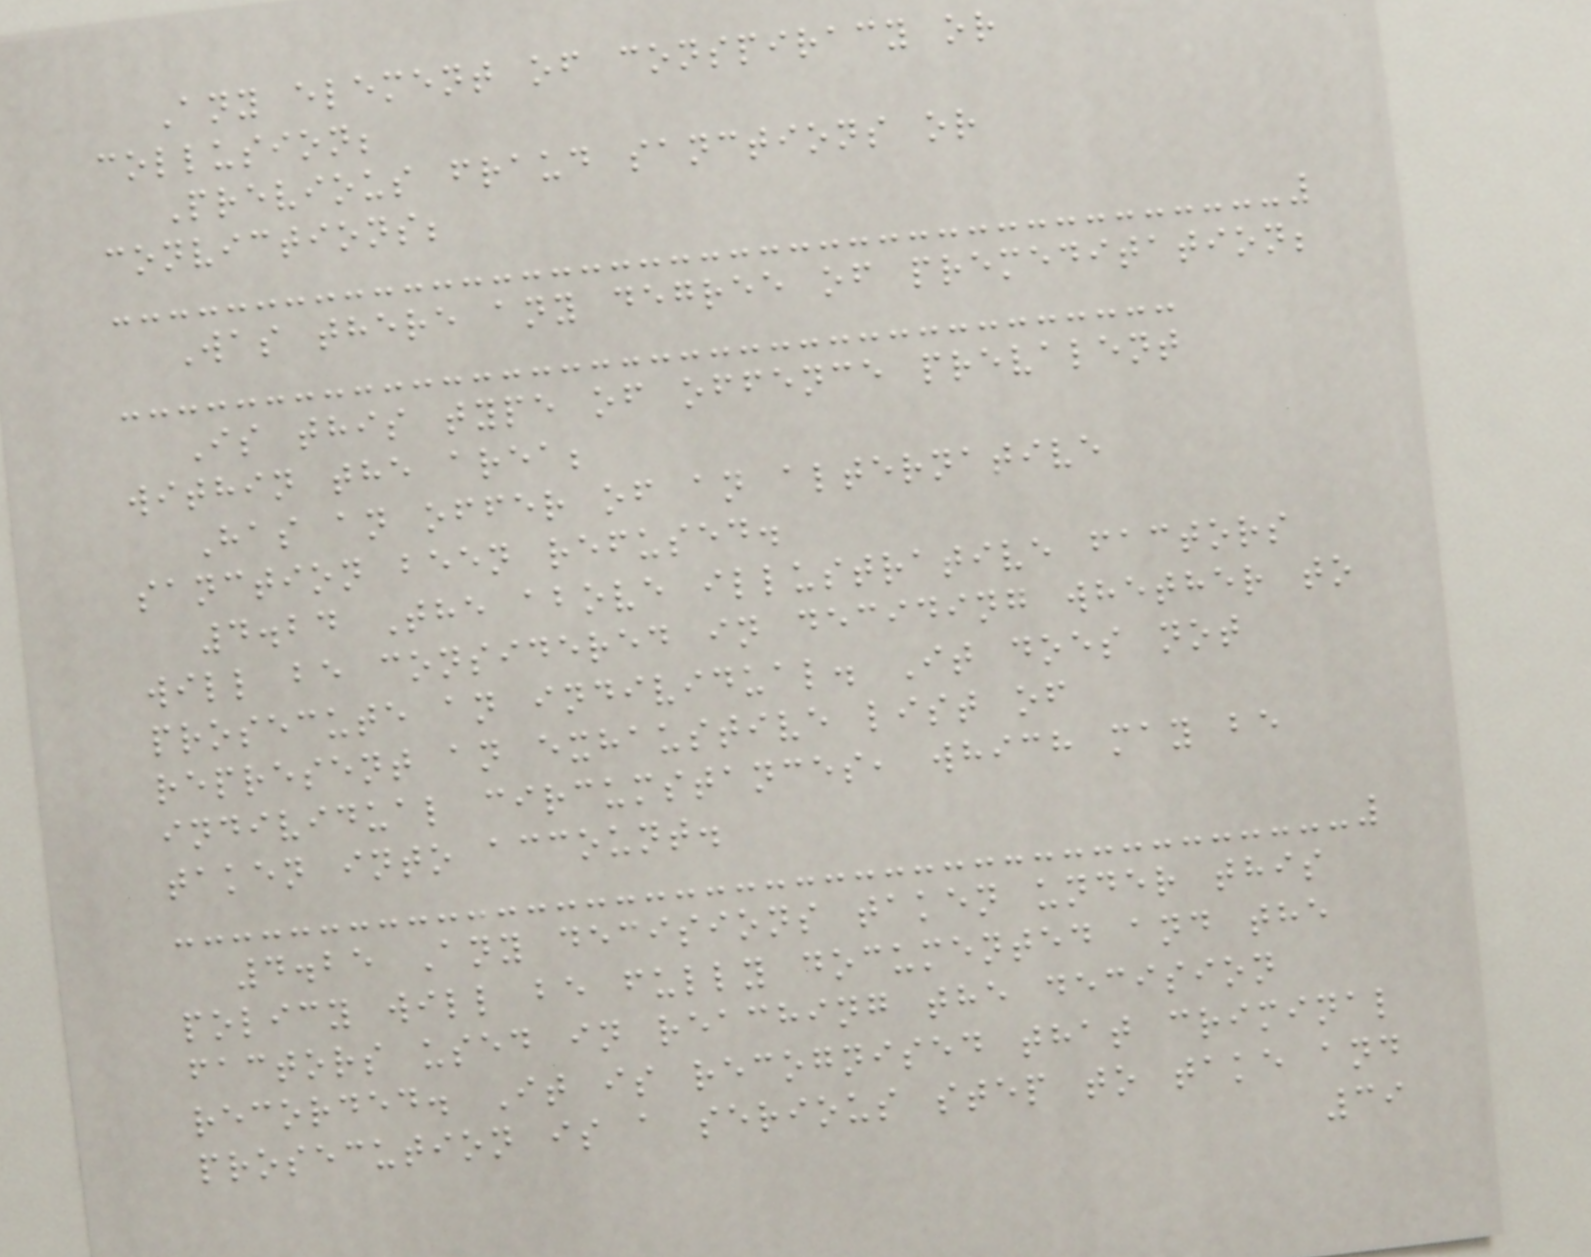Any element of conspiracy or
collusion;
Previous fraud sanctions or
convictions;
Was there any degree of premeditation;
Is this type of offence prevalent
within the area;
Has an offer of an alternative
sanction been refused.
4.24 The above illustrative factors
will be considered in deciding whether to
prosecute an individual. It does not
represent an exhaustive list of
individual circumstances, which may be
taken into account.
4.25 Any decisions taken under this
policy will be fully documented and the
factors used in reaching the decision
recorded. It is recognised that criminal
prosecution is a serious step to take and
39
